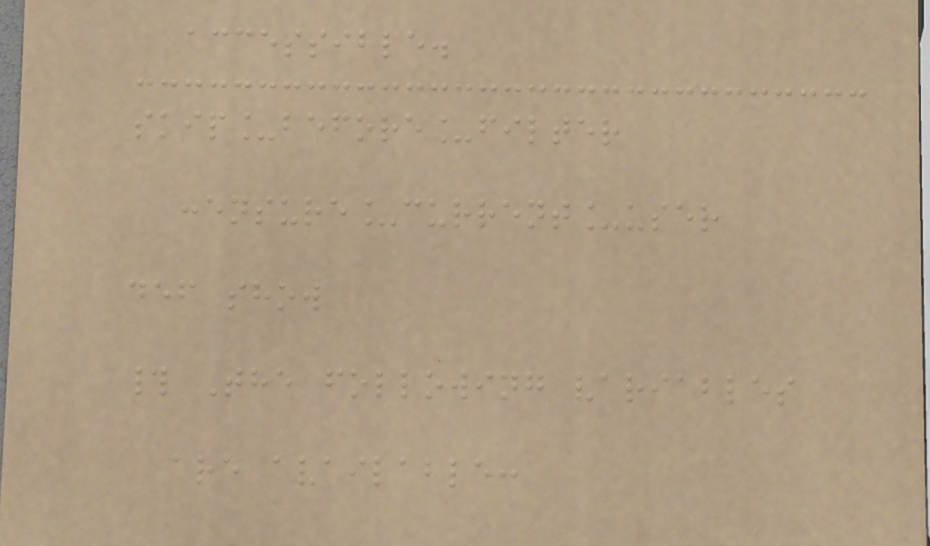accessible.
skip_before_filter
:ensure_current_user
def show
# The following variables
are available:
